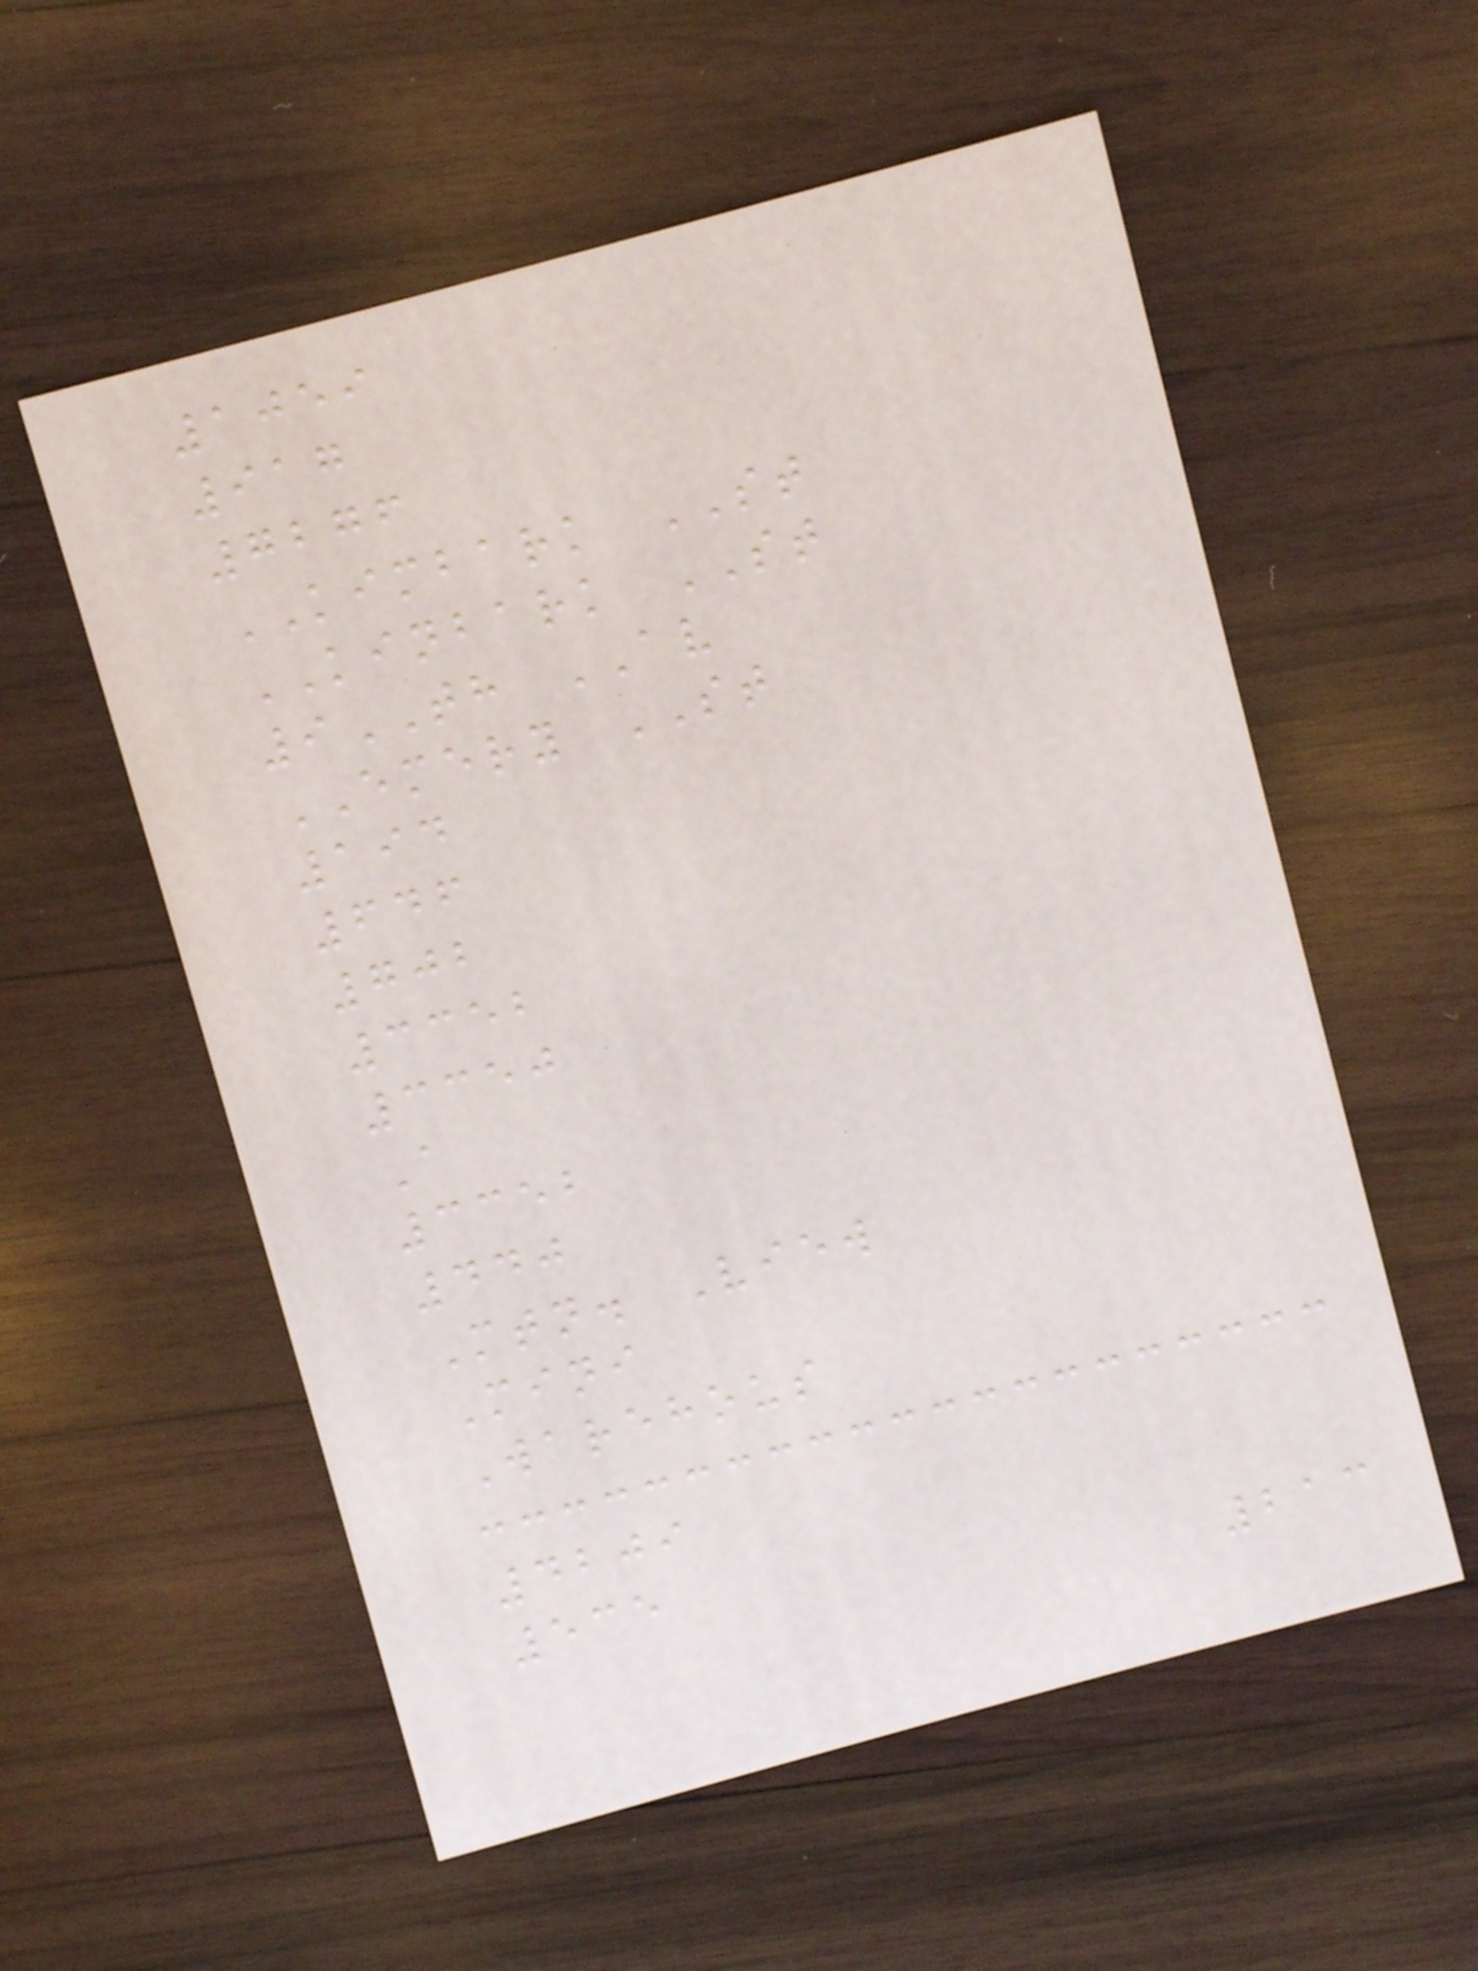1059
917
7276
KIMBARK ST
KINBARK ST
9TH AV
EMERY ST
194
646
702
3352
3350
A
3352
440
Mtn. View
Mini
Warehous
4209
535
213
